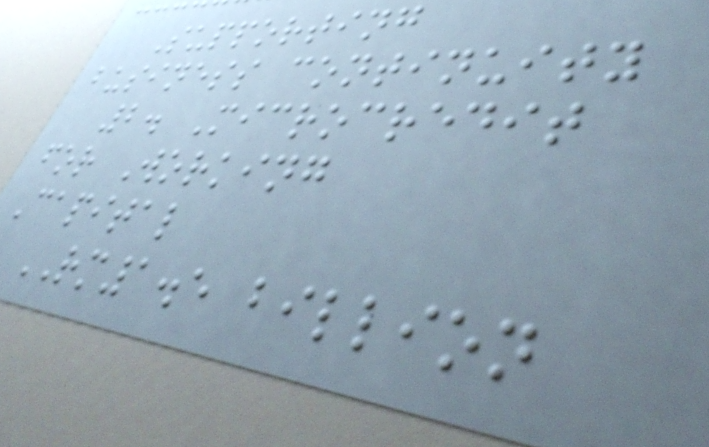Supporting
business continuity
2. Microcredit
for Working
Capital
RM1.5 billion
